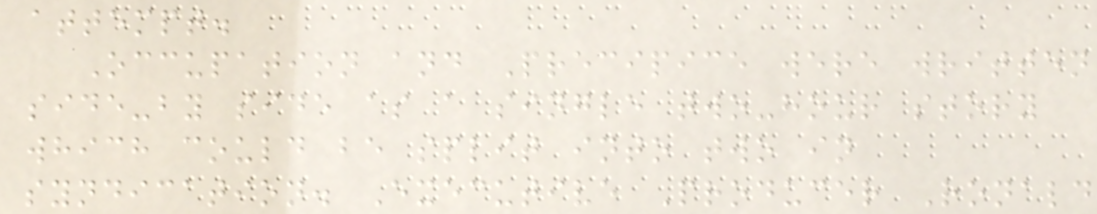attempt.
Occupation and Precipice were written
side-by side as a single two-hour story
which could be split into two in
syndication. Executive Producer Ronald
